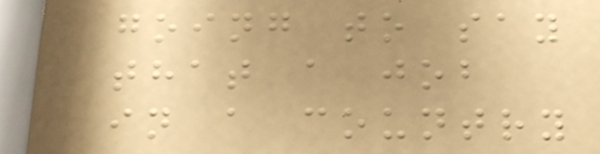going to say
that a job
in a country
